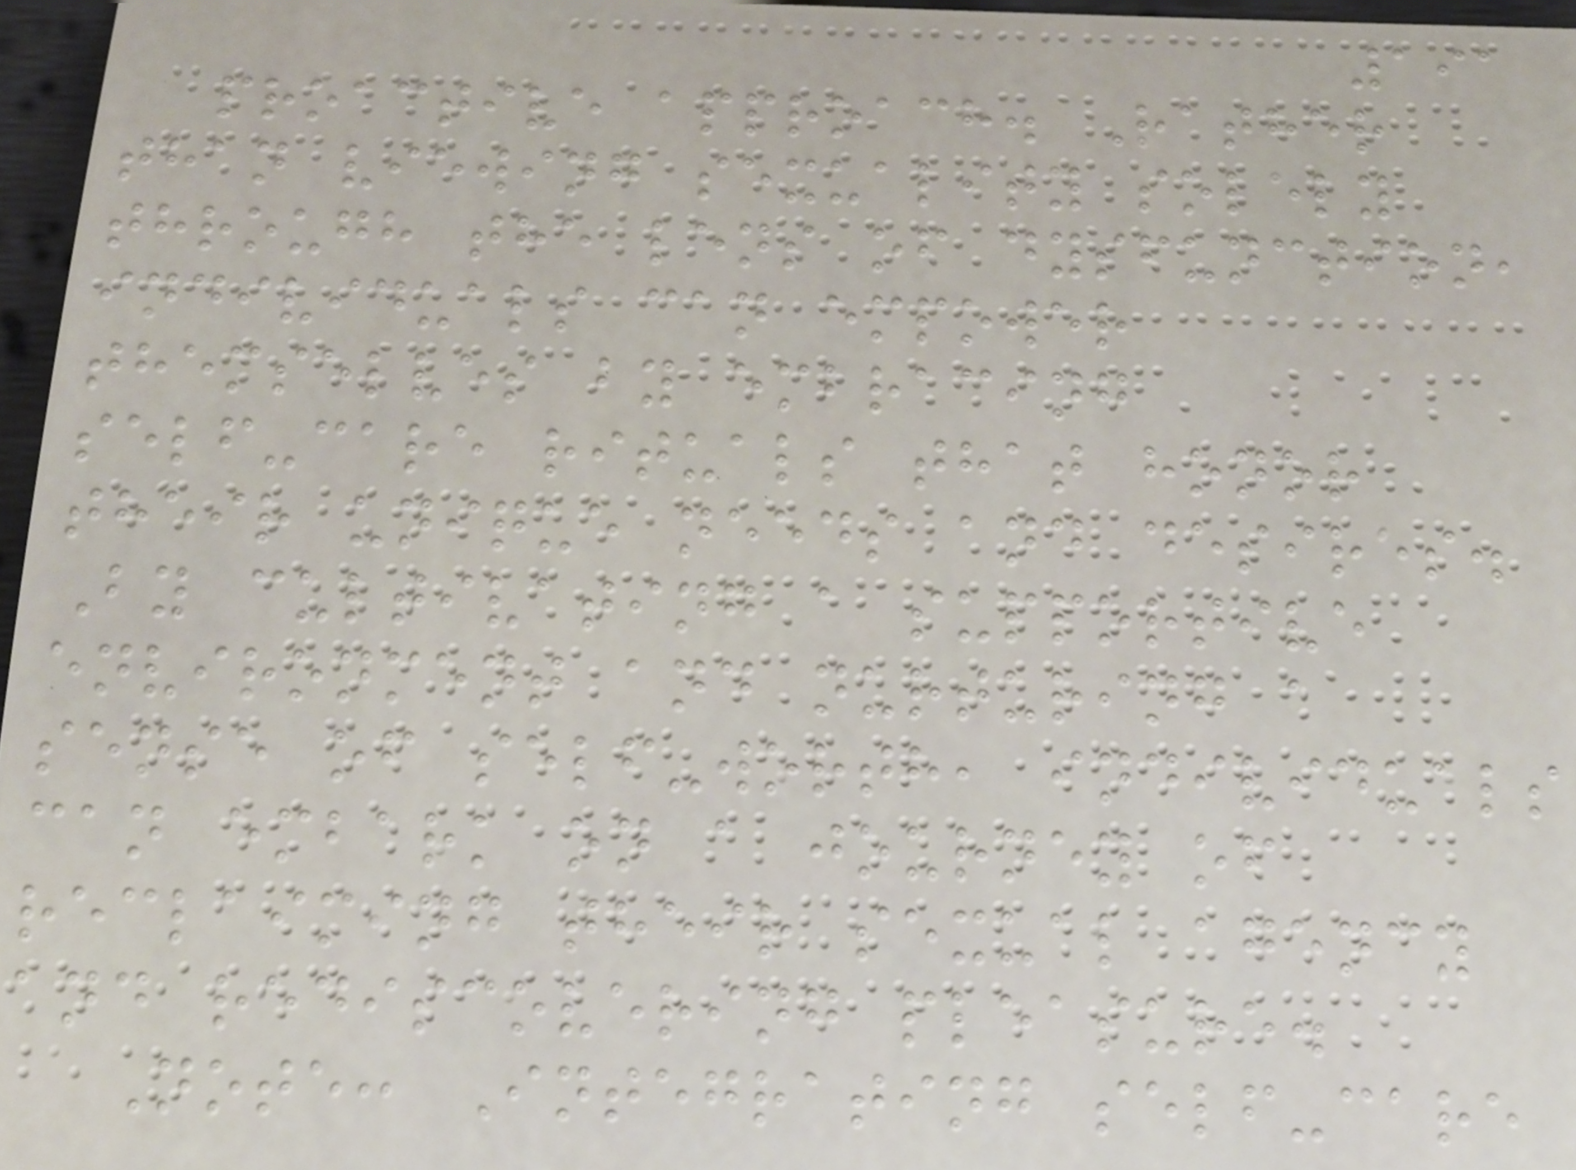191
proactive approach. Rather
than viewing sexuality solely
through the lens of dysfunction,
individuals can empower
themselves by embracing
self-care rituals that honor
their unique needs and desires.
By cultivating a supportive
environment and nurturing a
sense of self-worth, individuals
can embark on a journey of
reclaiming their sexual agency
and rediscovering pleasure.
Note: Integrating self-care
